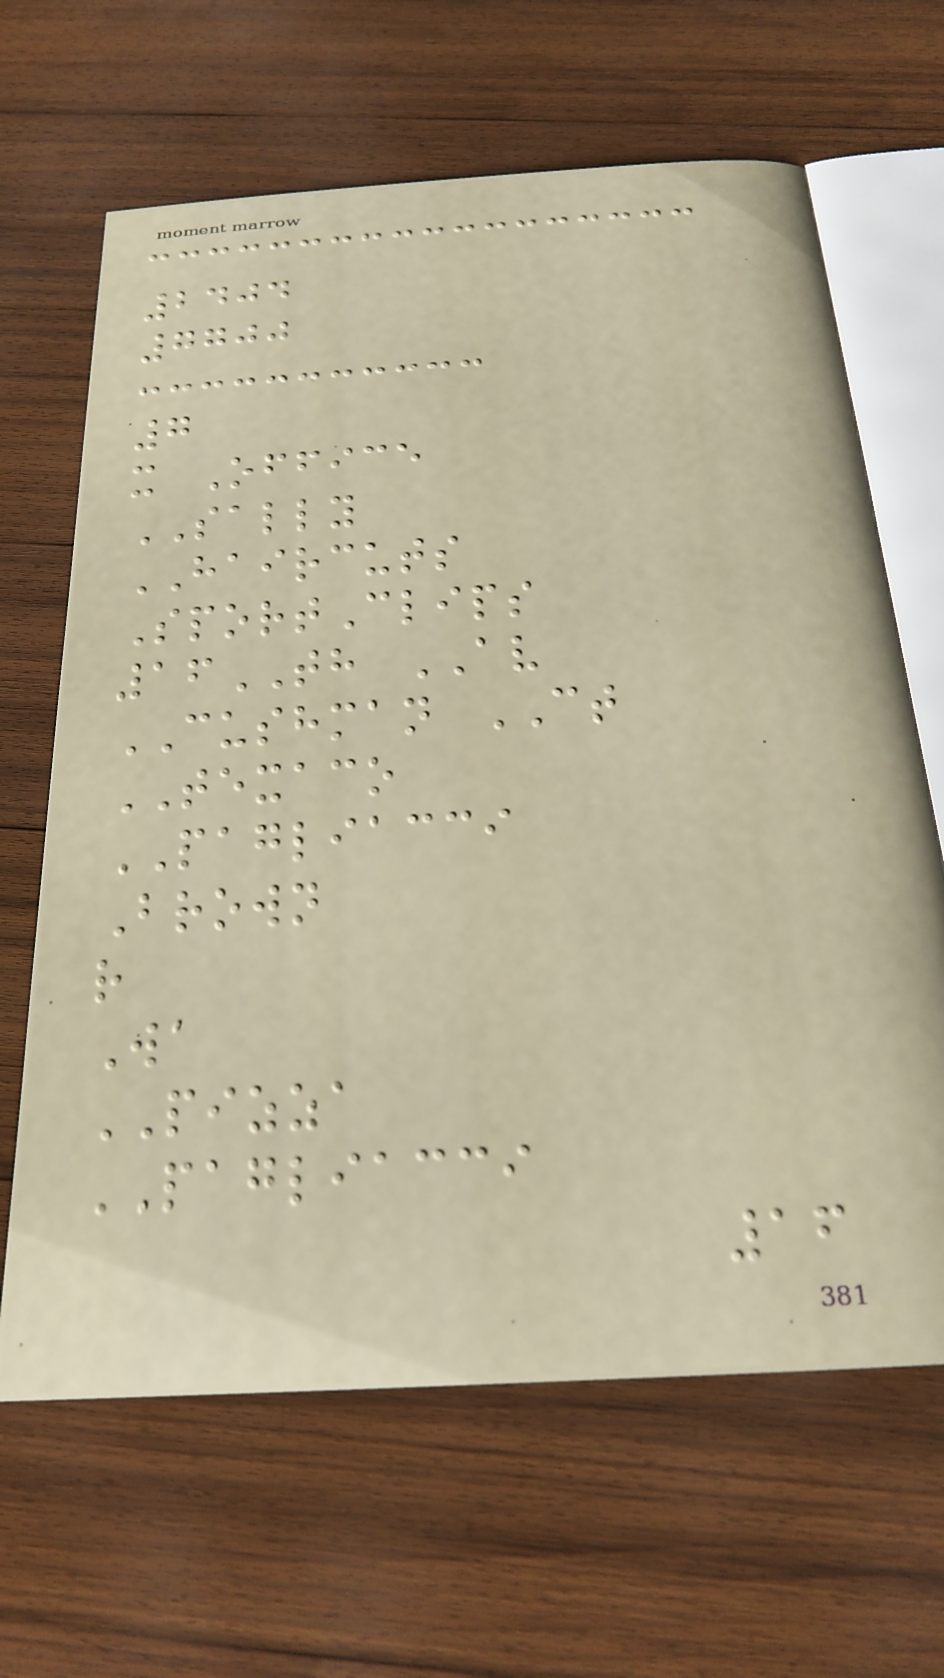2404
7700
7
x Office
SALLY
HAIRCUTS
SportClips
16TH AV
CUSHMAN CT
TEXACO
PAGLIACCI
Brown
r
Wa
PIZZA
PAGLIACCI
16
